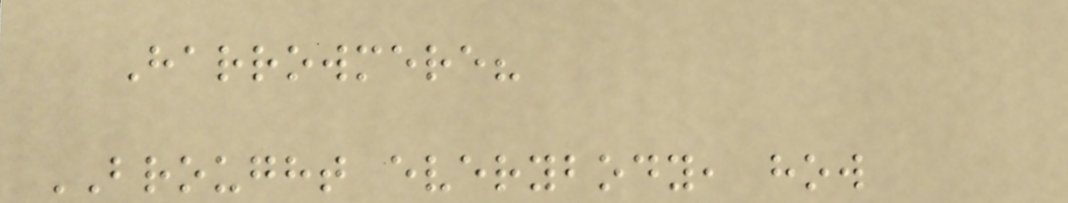Harrowmere?
BROUGHT everybody, how
